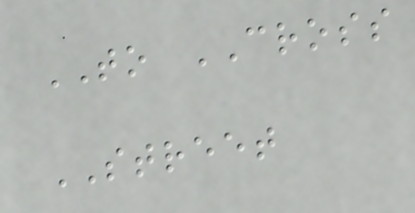TO CROSS
STREET
